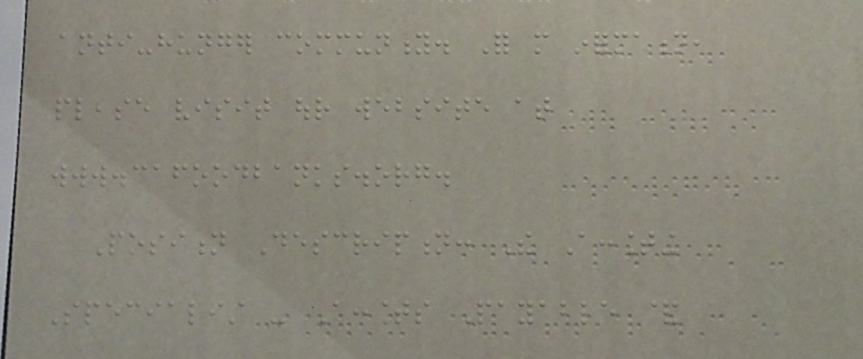anti-hunger community. For more information,
please visit our website at
www.cafoodbanks.org.
Position Description: The Accounting
Specialist - Accounts Payable &
